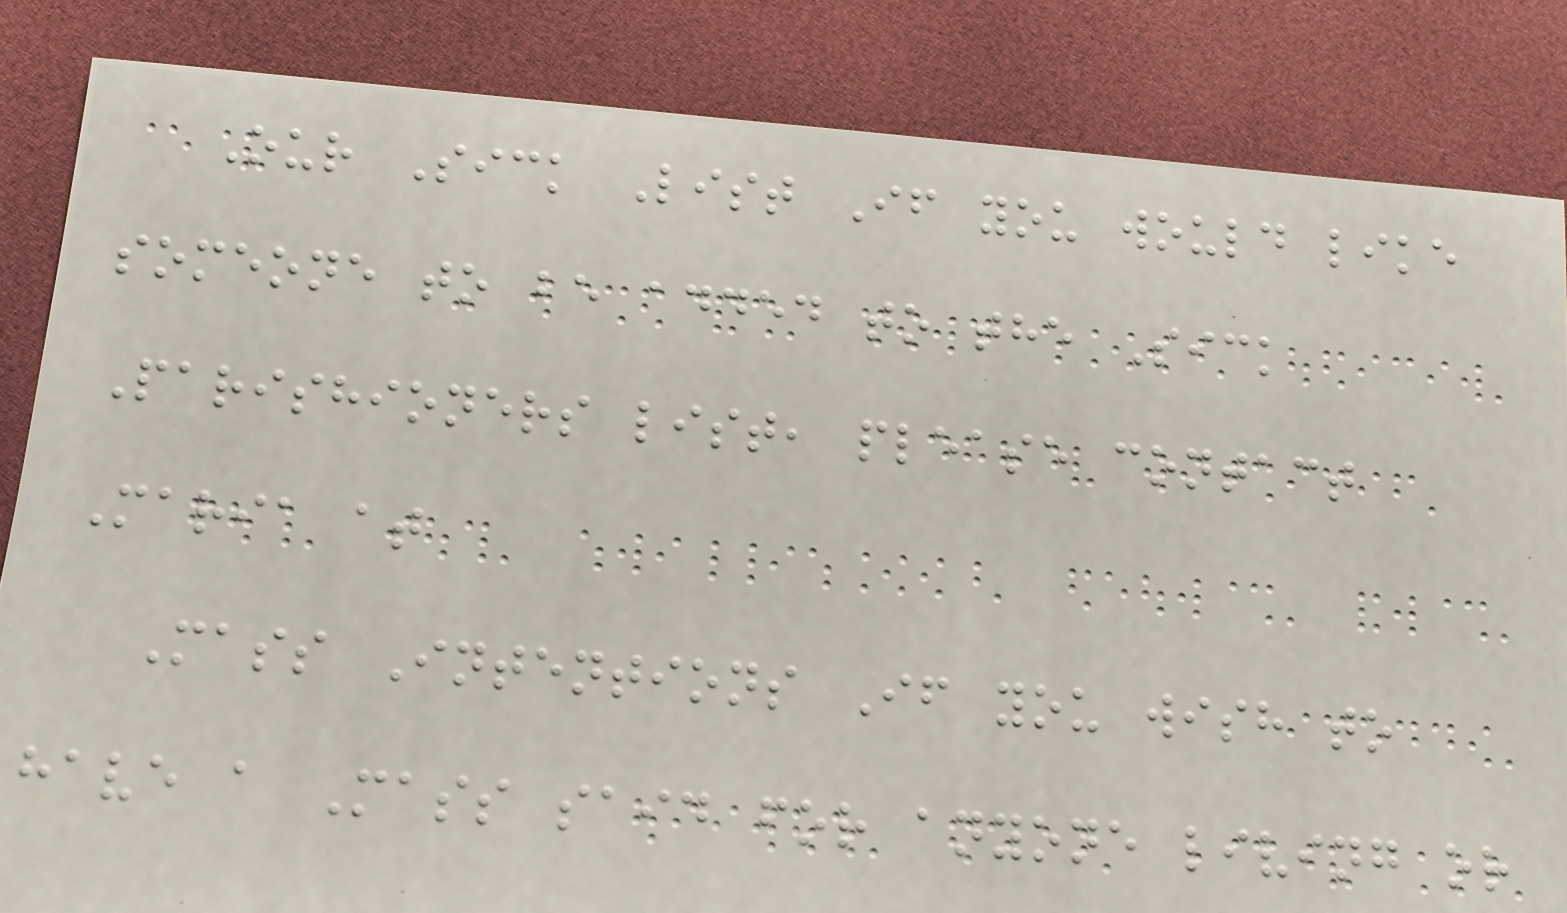Our Sick List If you would like
someone to be added to the Sick
Parishioners list, please contact
Maria at
Mass Intentions If you wish to
have a Mass said for anyone living or
